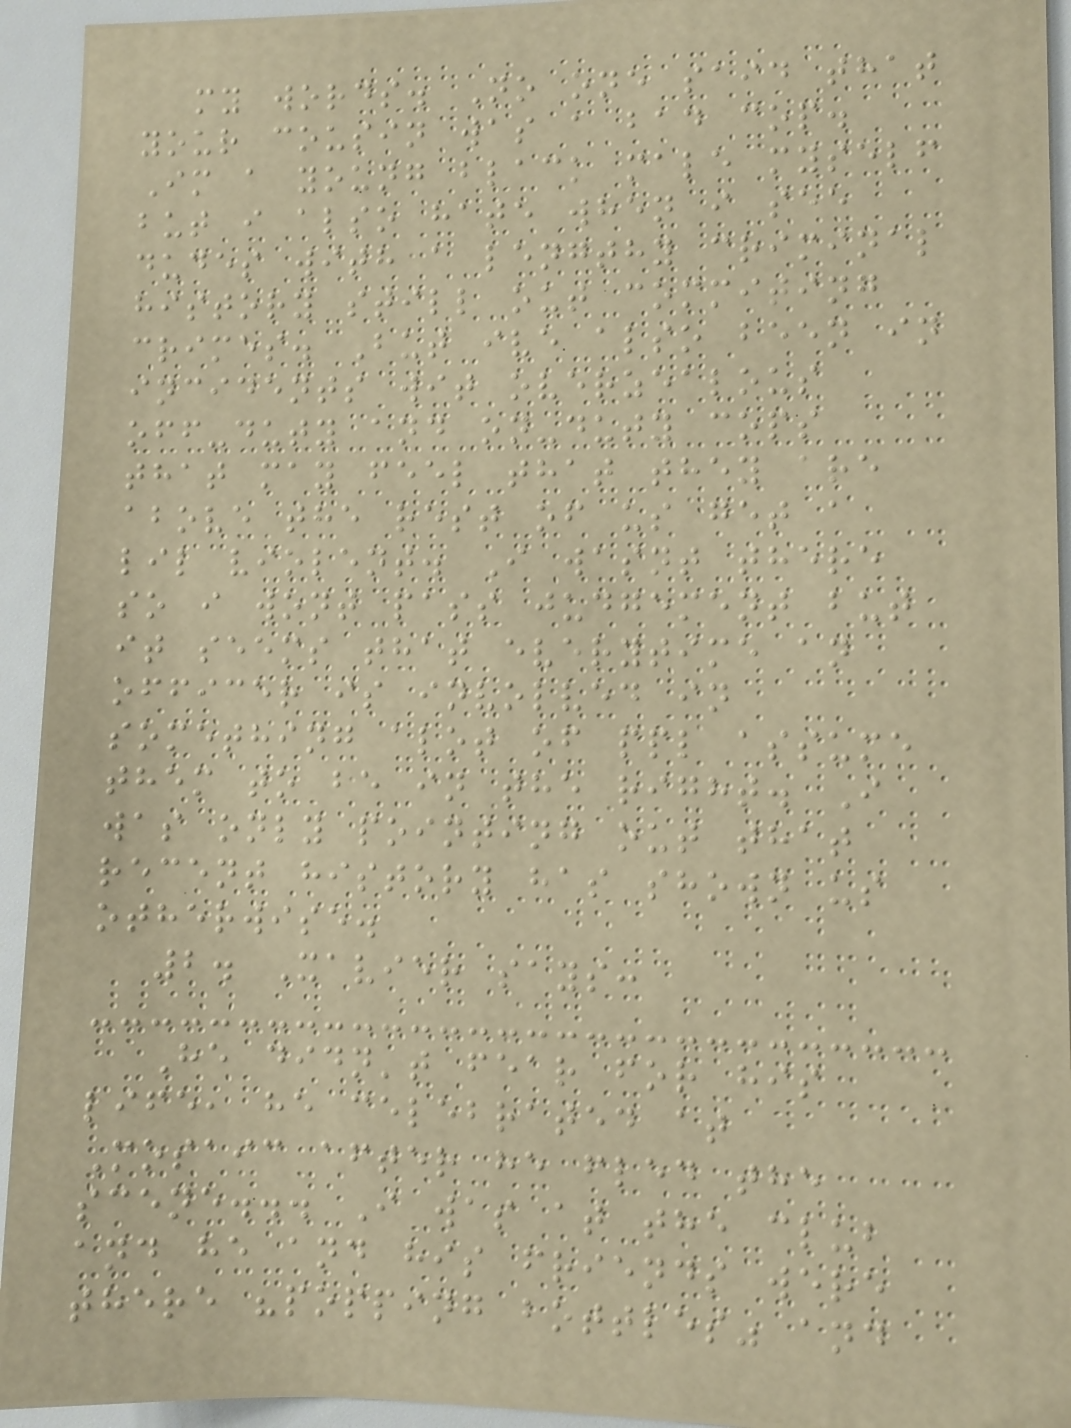my words. No one said that
your cousin was a bad cop.
Im a young black male myself
but i also hate when i see
dudes with a lengthy criminal
history still out commiting
crimes. But ive also been in
incidents wit overzealous
off-duty and on-duty cops
that may feel that they are
above the rest of us get a
lil violent. I wasnt there
so i wont pass judgement but
it seems that everytime an
officer is involved in
something alot of ppl assume
them to be in the right. I
was only pointing out that
recent history has shown us
otherwise.
2. Xavier says:
He didn't fear for his
life, he celebrated at
Mosaic after he fled the
scene... I was at the club
and he and his friends were
there "popping bottles" and
